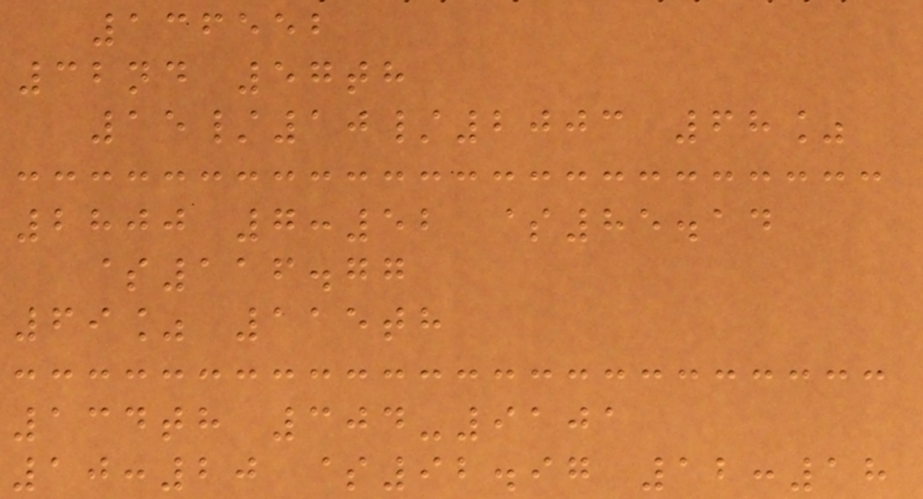136552
32nd 57th
15/10/2003 68%
2800 7:52 $85.14
$116.77
69% 115th
134th 304-9101
10:20 $92.97 12:18
